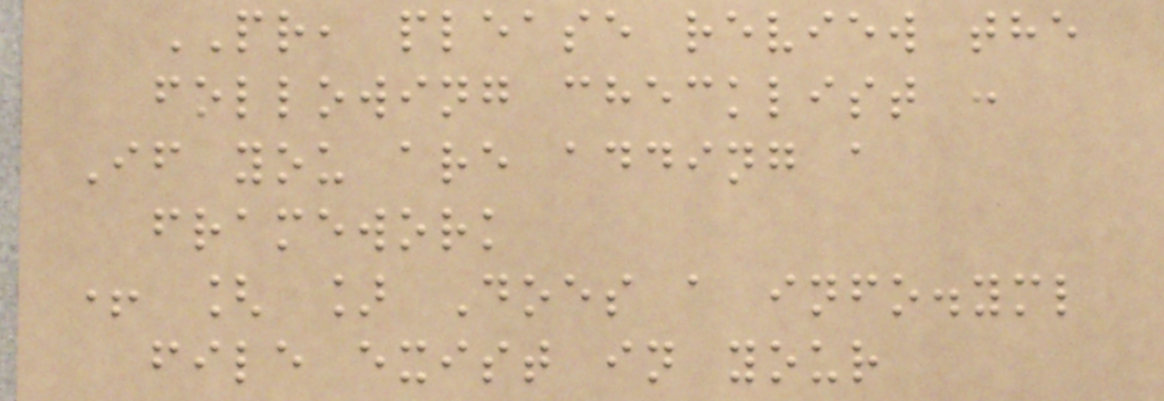PR, please review the
following checklist :
If you are adding a
framework
+ [ ] Does a info.yml
file exist in your
